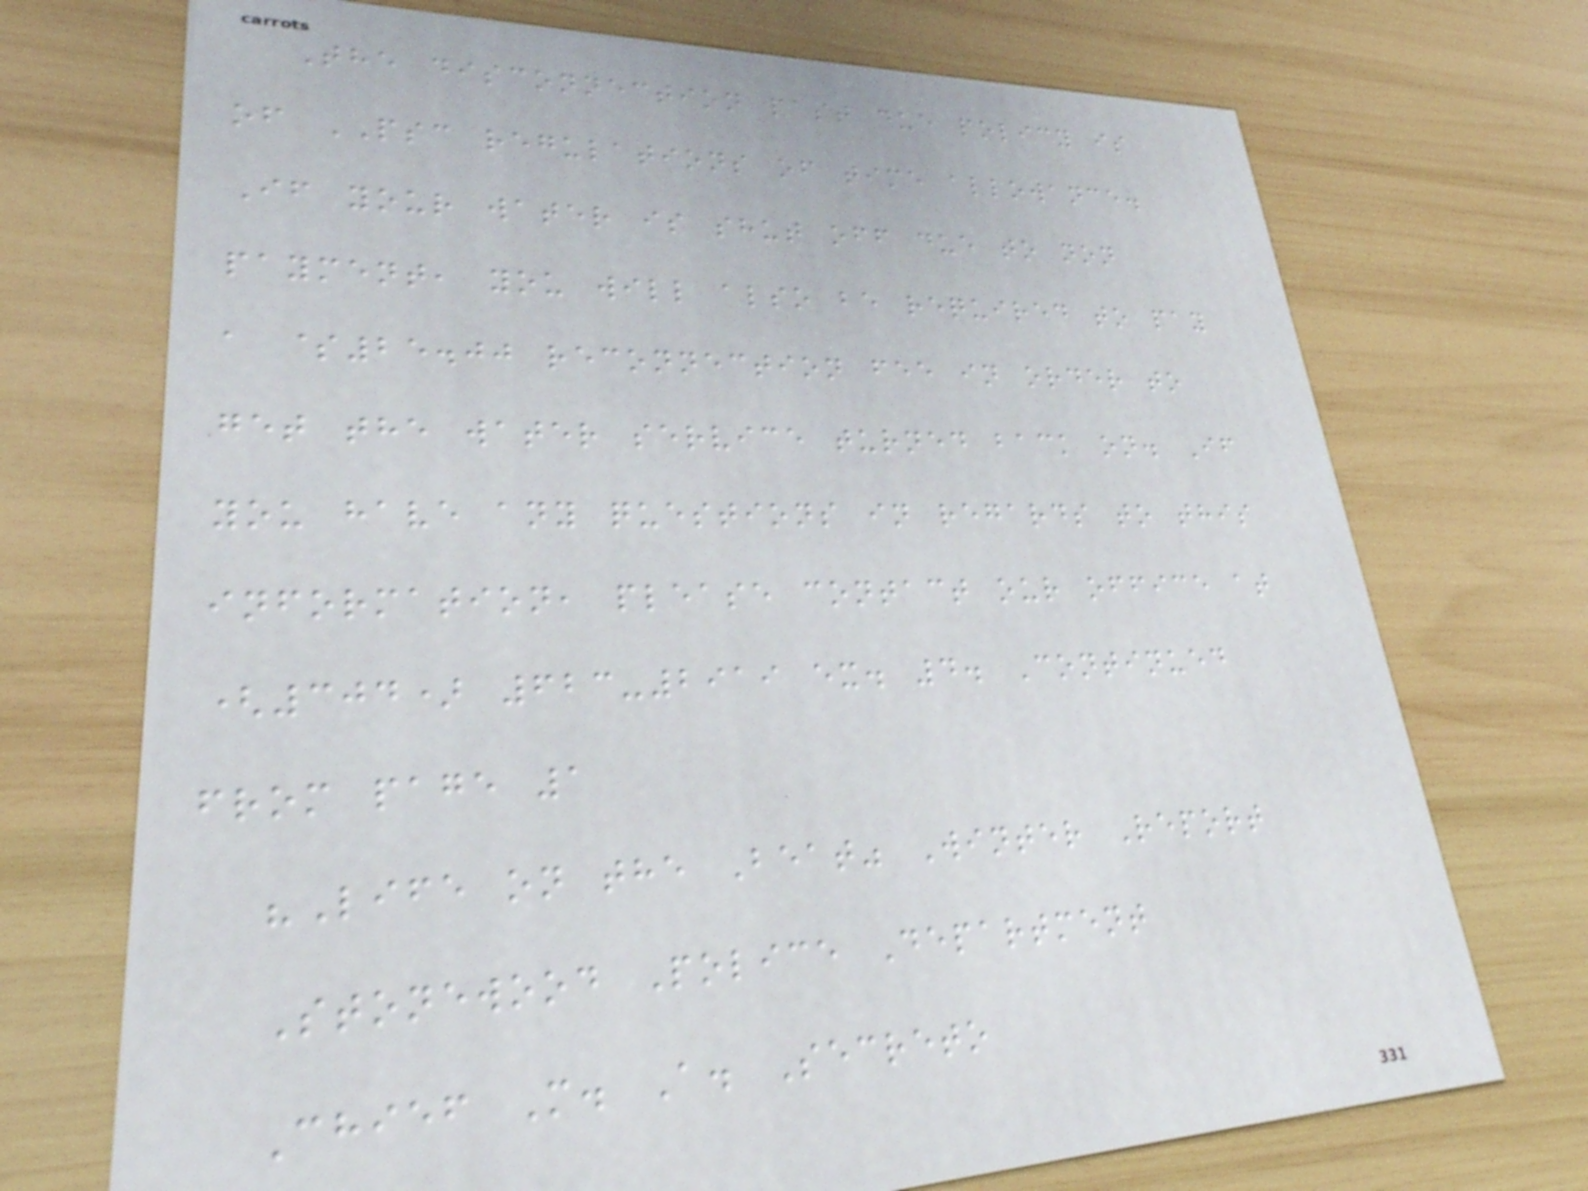The disconnection past due policy is
of PSC regulations of time allowance.
If your water is shut off due to non
payment, you will also be required to pay
a $25.00 reconnection fee in order to
get the water service turned back on. If
you have any questions in regards to this
information, please contact our office at
(304) 623-2919 ex. 4. Continued
from page 1
"Life on the Beat" Winter Report
Stonewood Police Department
Chief M. A. Secreto
